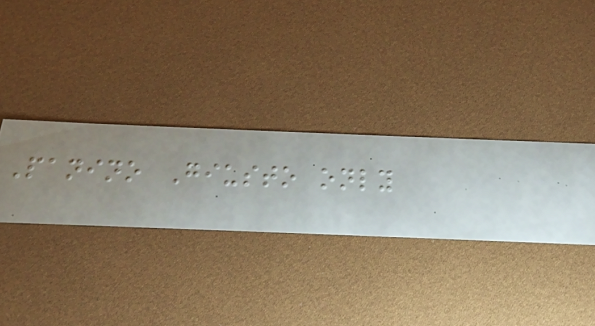Panino Giusto only
